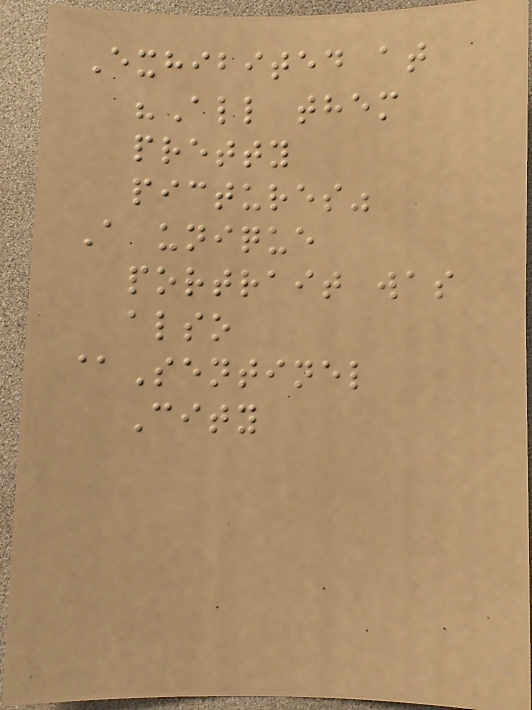Exhibited at
"All them
pretty
pictures"
A unique
portrait was
also
@Sentinel
City
